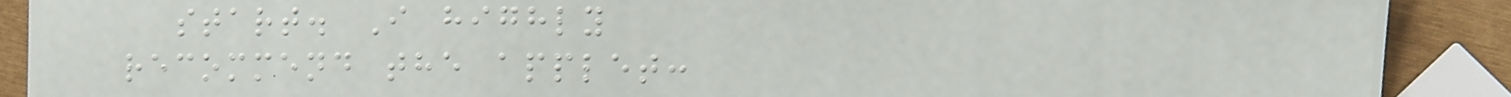start. I highly
recommend the applet:
